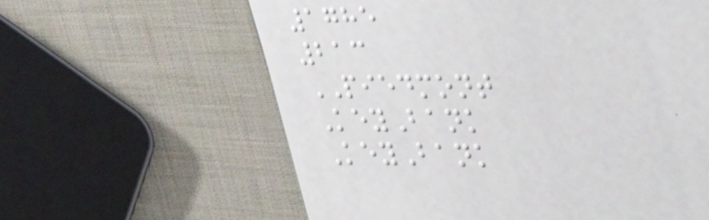1785
213
PIEDMONT
KeyBank
KeyBank
